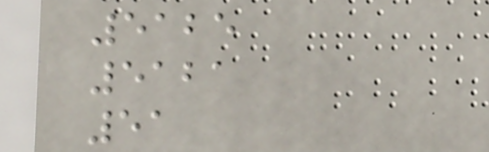5125
5121
51
